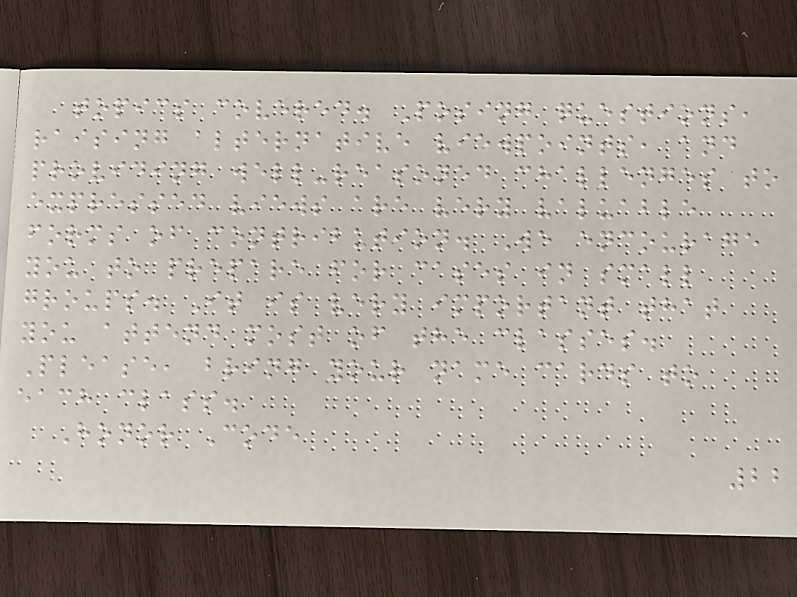topics covered. Posing questions,
raising alternative viewpoints, and
providing well-reasoned challenges to
expressed views are very valuable
forms of contribution. We encourage
you to prepare for cases in small
groups. It is very important that
you attend most of the classes.
Please, bring your name cards to
each class.
Honor Code
22
